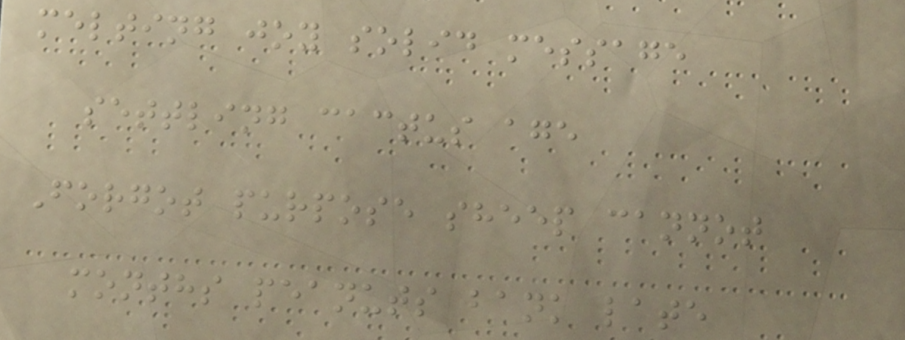melting joy solid message
settling cactus age
Forgot purpose sheep cannot
months peanuts bank late
